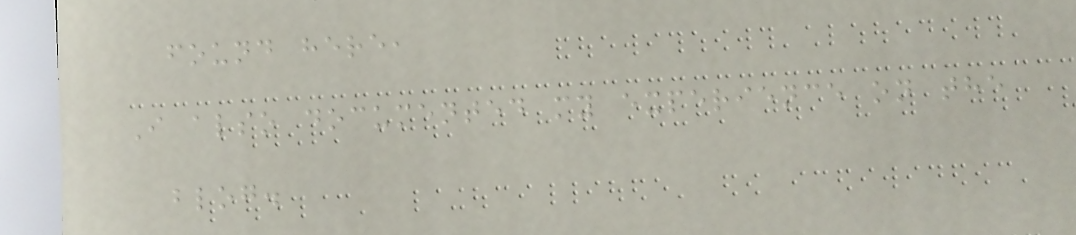found here,
I also documented my experience on the
blog.
